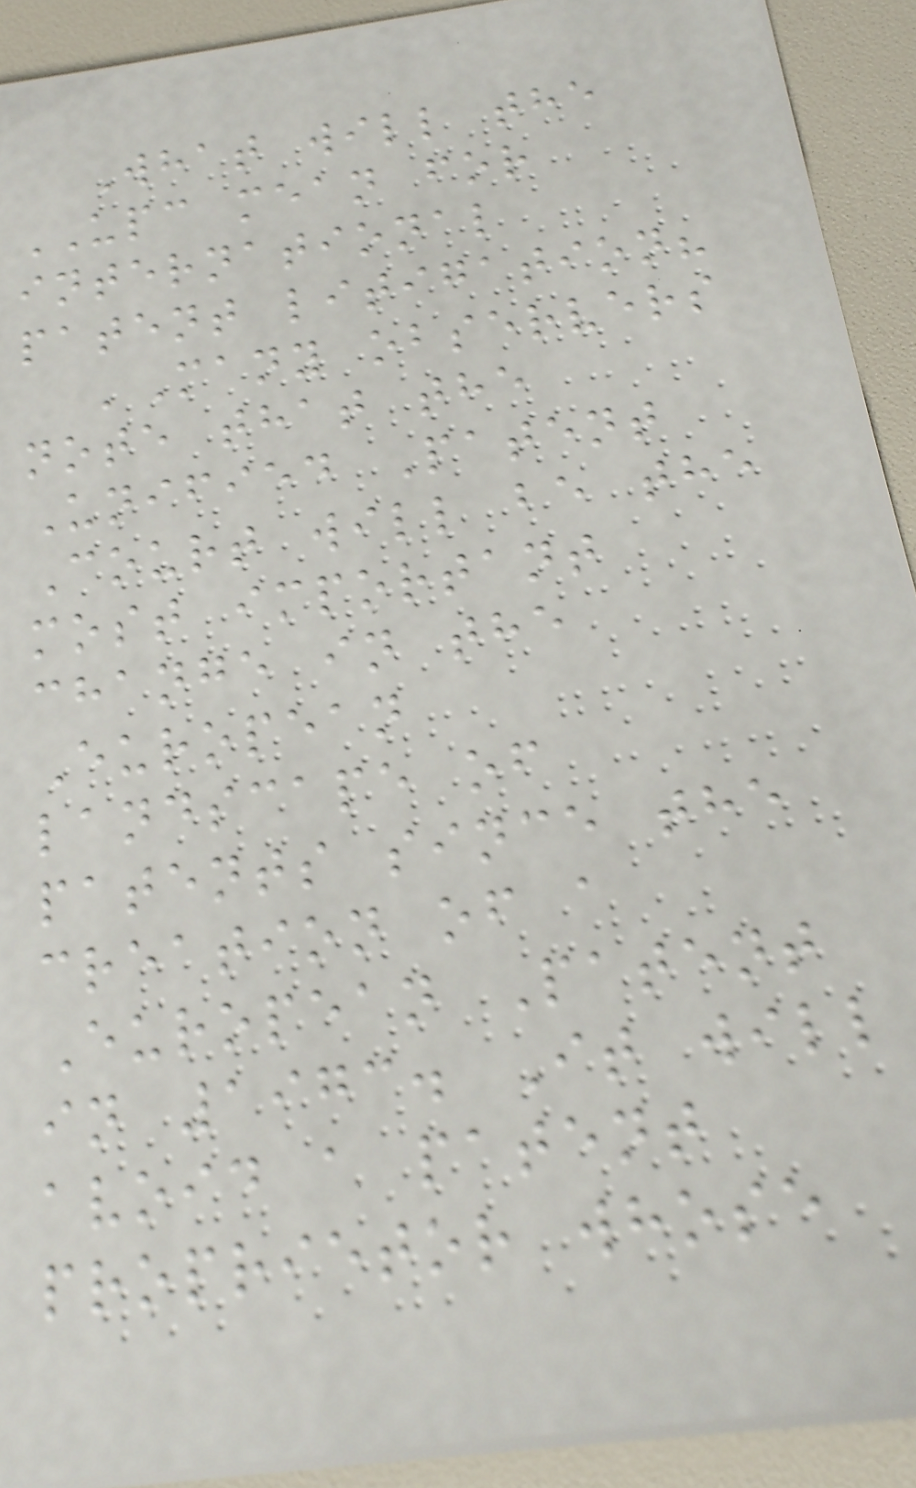What will the
UPC mean for
international
patent litigation?
'Many observers
note that the
Unified Patent
Court will be the
most important
change in the
European
landscape of
patents since the
creation of a
European Patent
in 1973. It will
avoid a patent
proprietor whose
